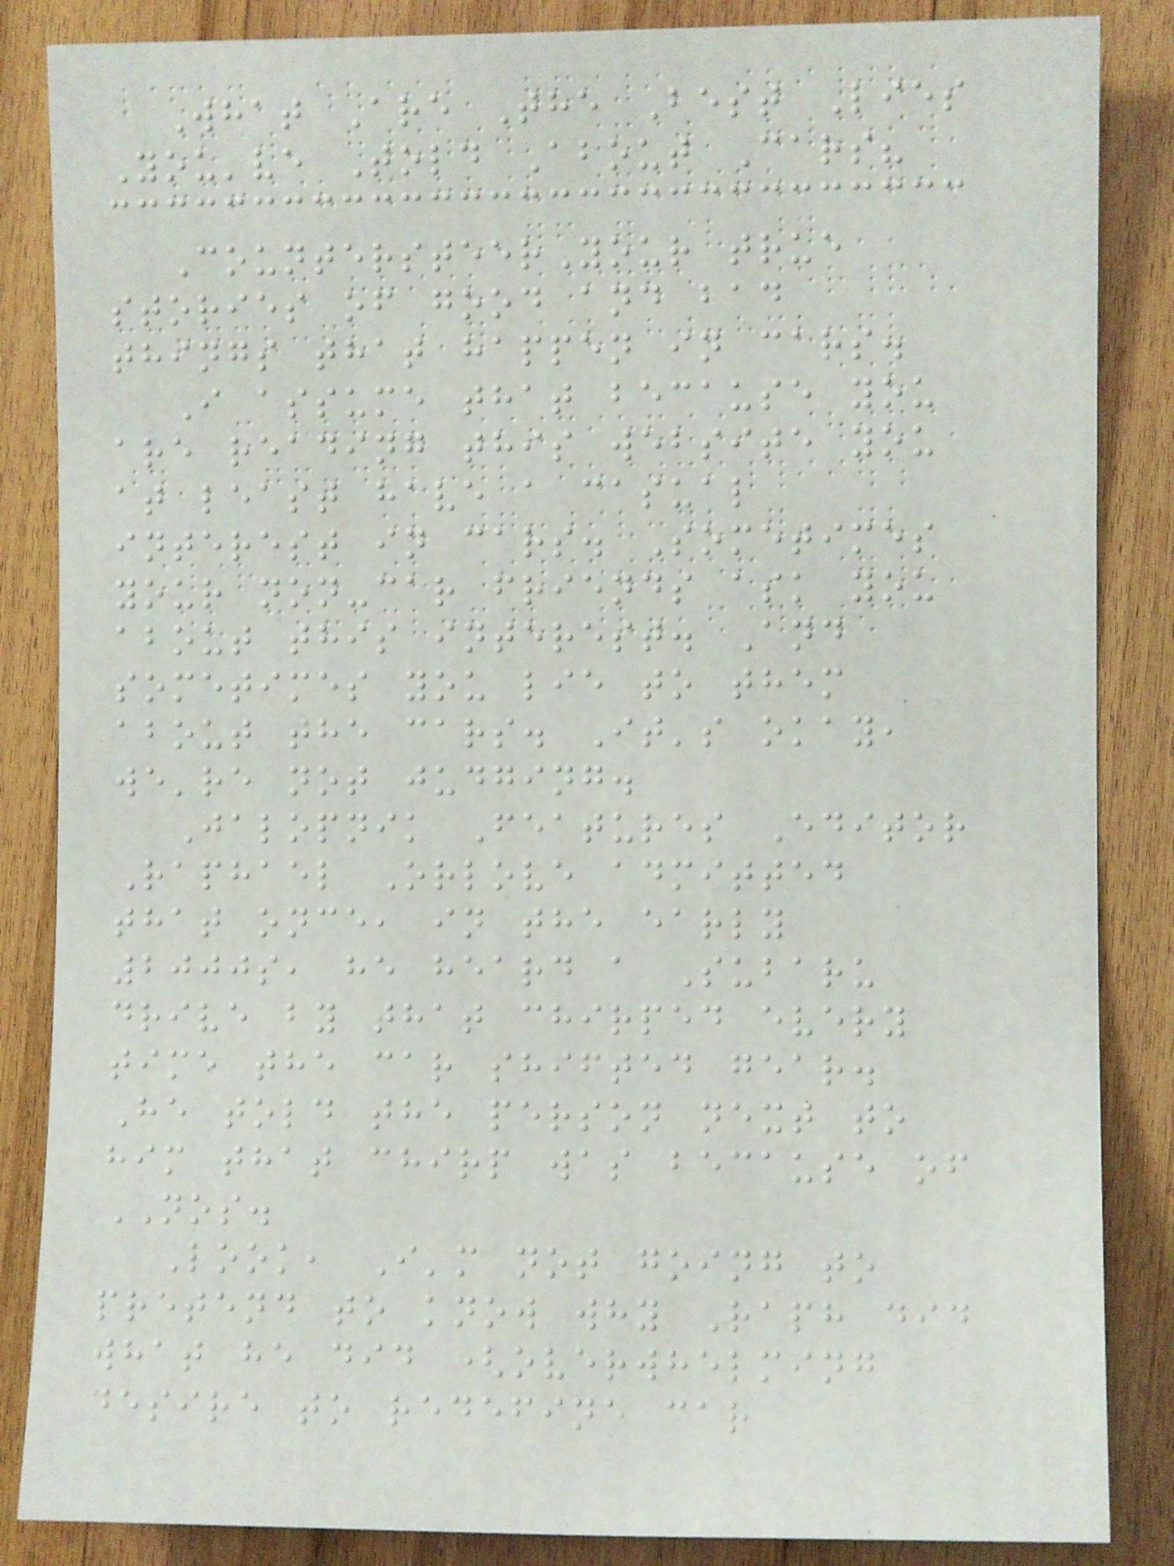What Are The Best Lies
You've Told About Cars?
CountersteerYour true
stories of good and bad
things that happen in cars.
I assume that because you
are reading this website you
at least have a casual
interest in cars. Sometimes
your non-car friends ask you
about this interest. And
sometimes you lie to them
about the cars. It's okay,
we're not judging.
Jalopnik Features Editor
Raphael Orlove admitted
that once, in the early
2000s, he heard a Subaru
drive by that chirped every
time the car shifted gear.
He told the person next to
him that chirp was because of
NOS.
Look, I'm not going to
pretend to know why Raph did
what he did (overwhelming
desire to redefine car
